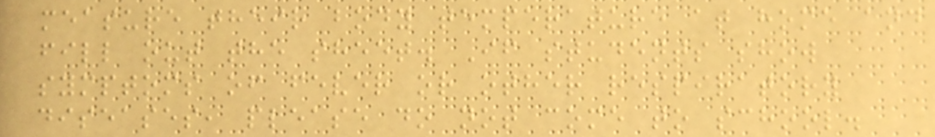measure their body temperature at home and
fill out the sheet. If students show
symptoms of fever or other respiratory
diseases, please do not come to school.
